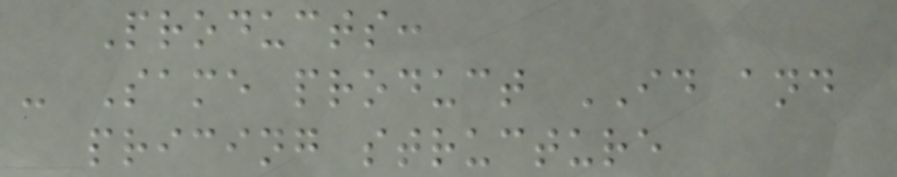Products:
- Same product ID and
pricing structure
